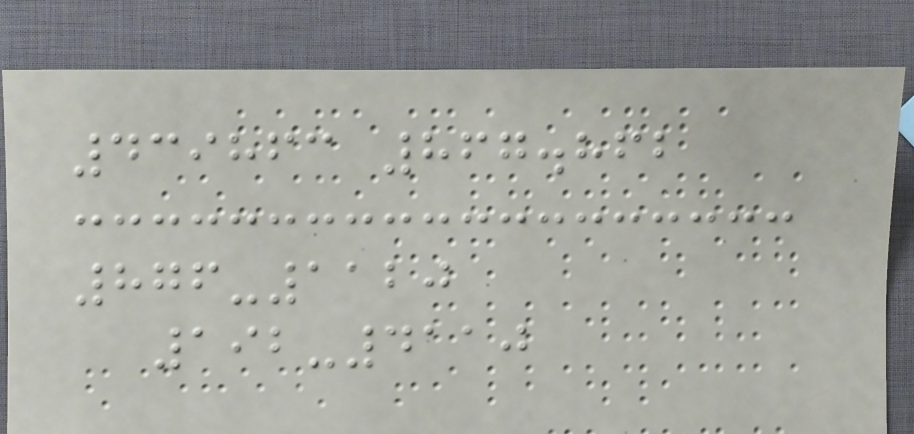439863 867.862
876-1120
192-4110
